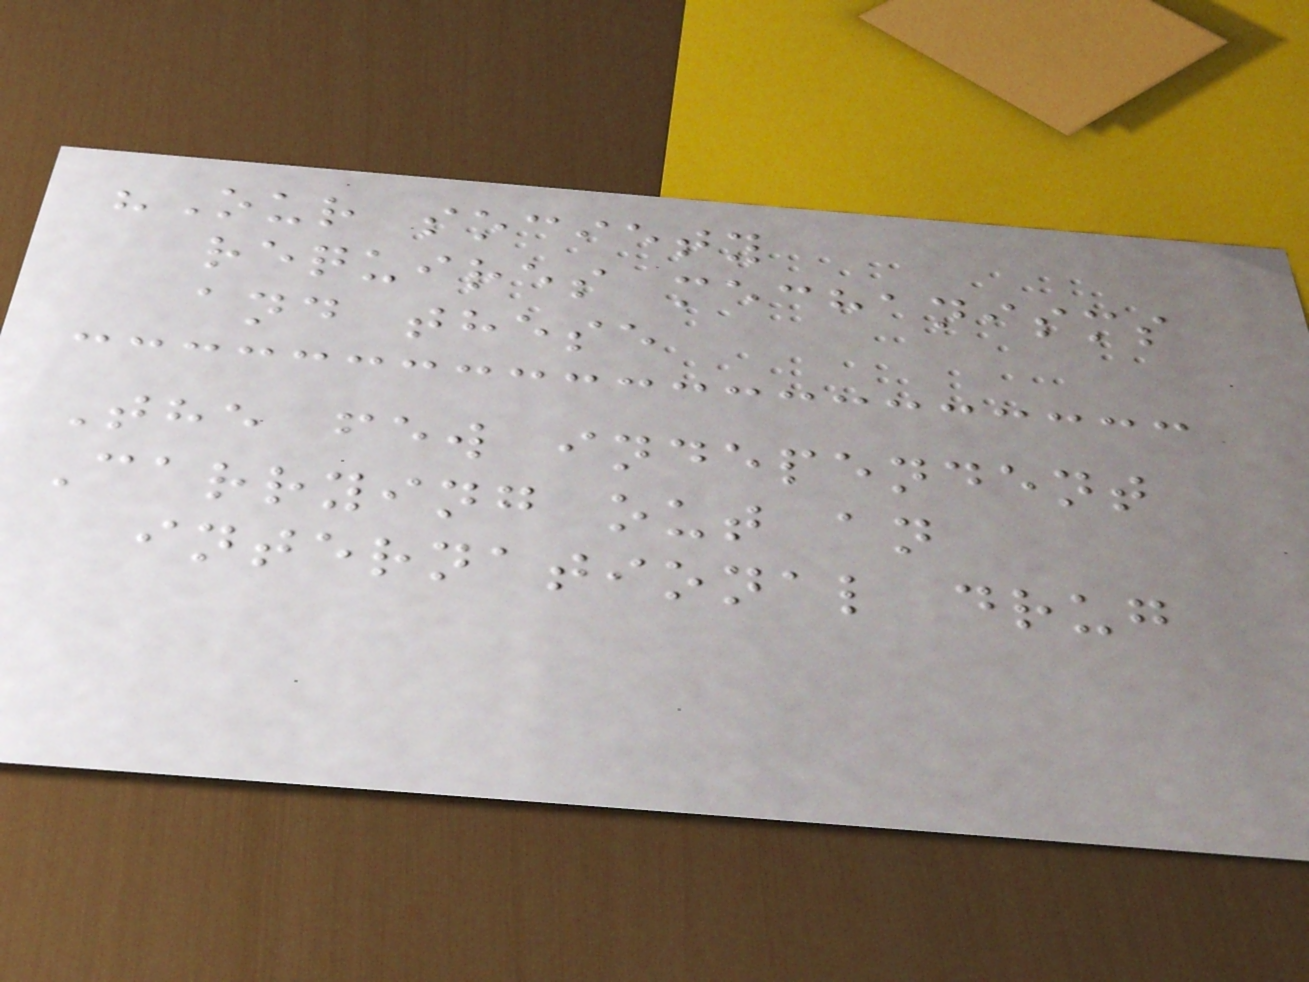"Our society
requires mechanisms
and these
The few independent
Carrying out an
international drug
